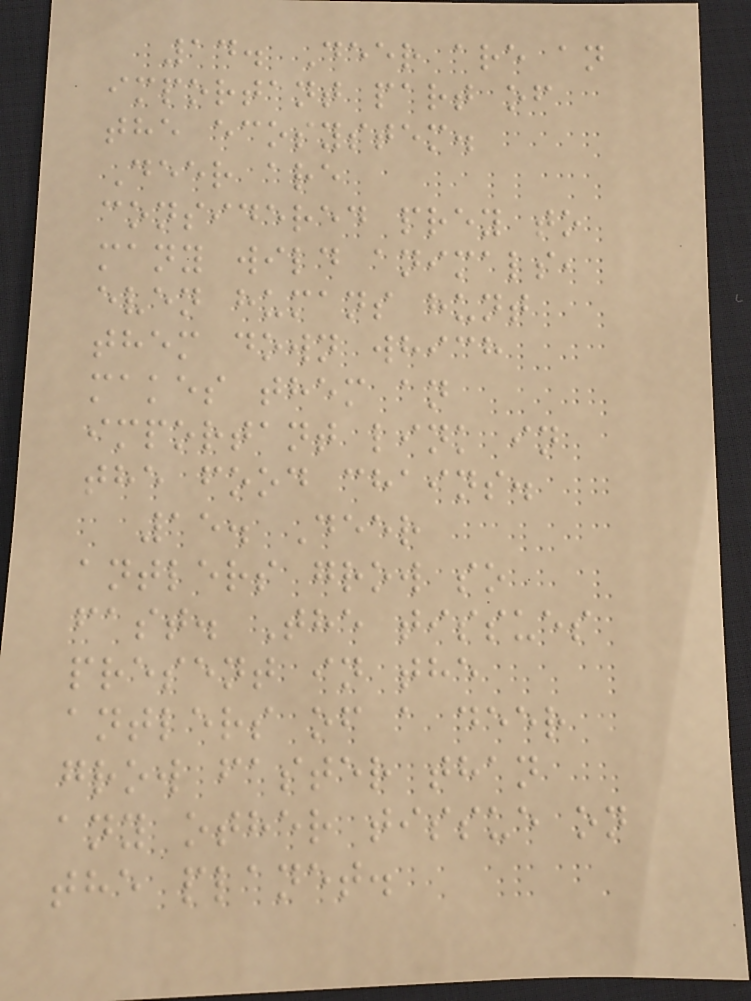14. Deer are an
important part of
the ecosystem.
Deer are
considered prey to
many wild animals,
even humans hunt
them down which
makes them an
important link in
the food chains.
15. Deer
antlers grow so
fast. The tissues
present in the
antlers of a deer
grow faster than
any other tissue on
the planet.
